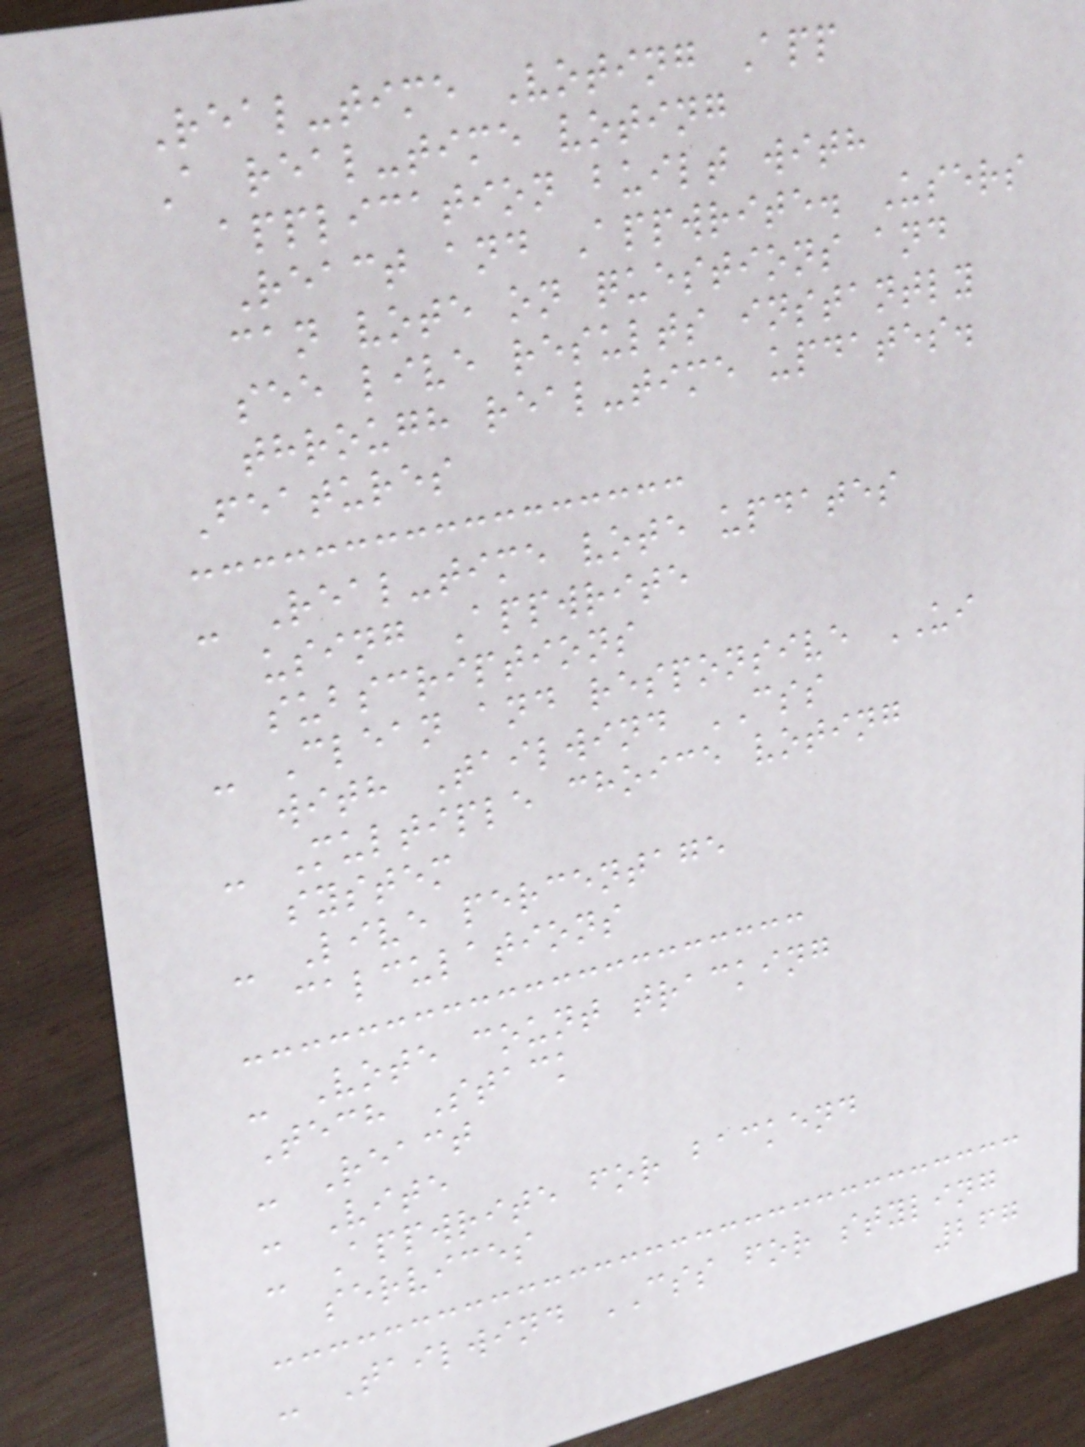Real-time Voting App
A real-time voting
application built with
React and Appwrite. Users
can vote on questions and
see live results instantly
through real-time updates.
Features
- Real-time vote updates
using Appwrite
subscriptions
- Clean and responsive UI
with Tailwind CSS
- Multiple choice voting
system
- Live percentage
calculations
- Vote count tracking
Tech Stack
- React
- Vite
- Appwrite for backend
services
- Tailwind CSS for styling
267
